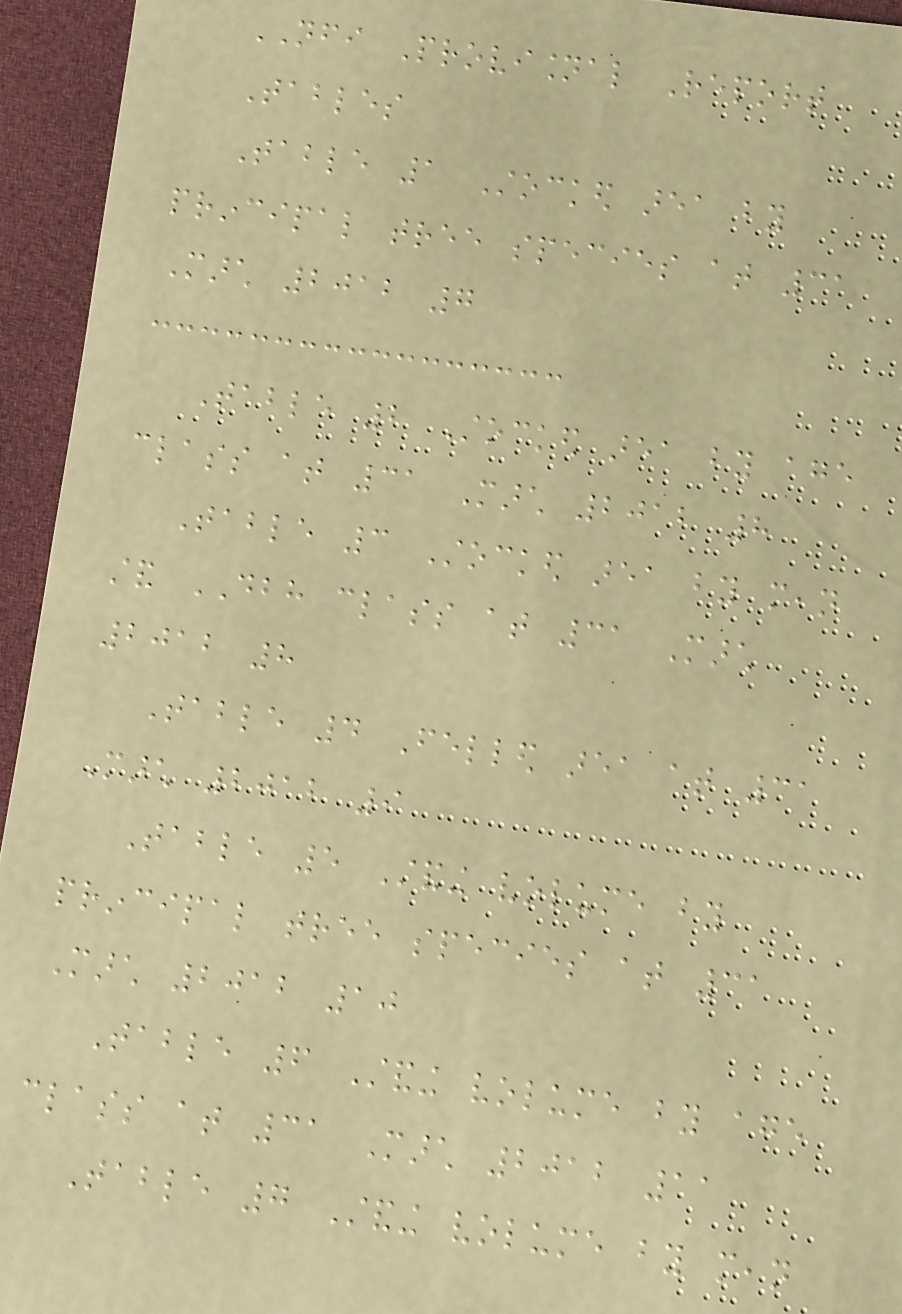NFI Provisional Report
Tables
Table 1 Stocked area by
principal tree species at 31
March 2012 7
Table 2 Stocked area by age
class at 31 March 2012 8
Table 3 Stocked area by mean
stand DBH class at 31 March
2012 8
Table 4 Felled area at 31
March 2012 9
Table 5 Standing volume by
principal tree species at 31
March 2012 10
Table 6 Standing volume by age
class at 31 March 2012 11
Table 7 Standing volume by mean
